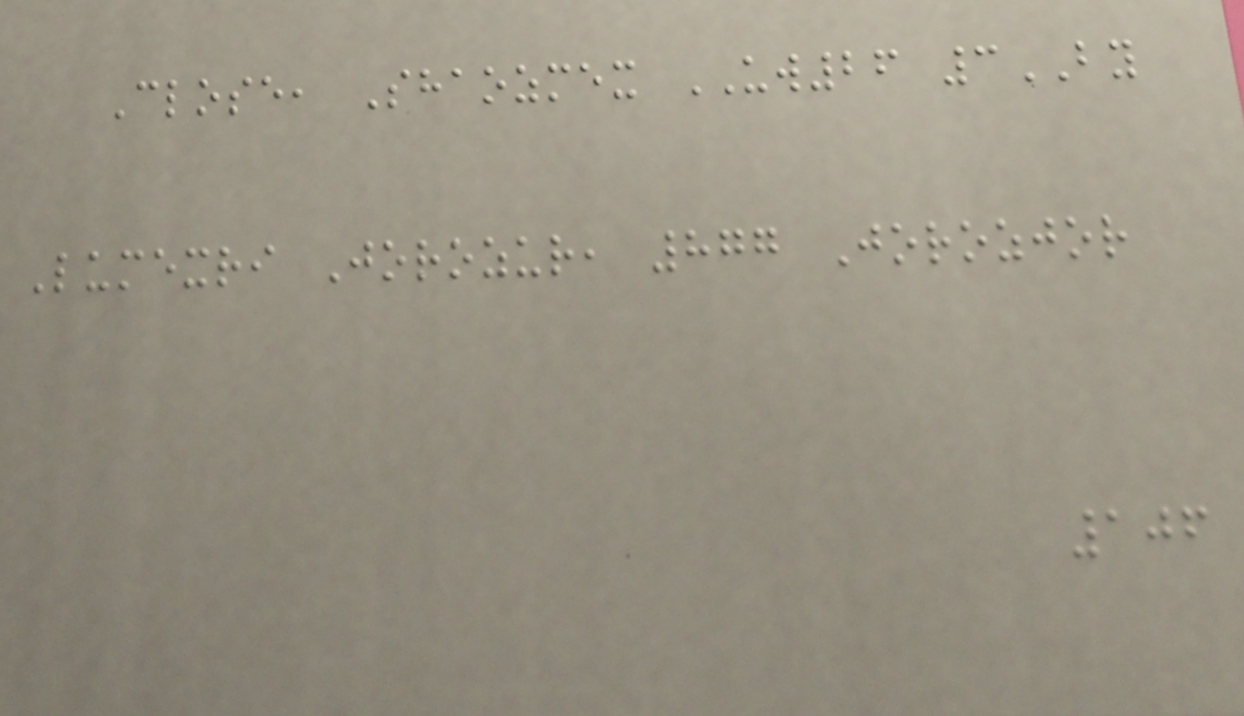Close, Shaozmex UW26 3BY
Lumexri Jorozur, 877 Jorozjor
106
